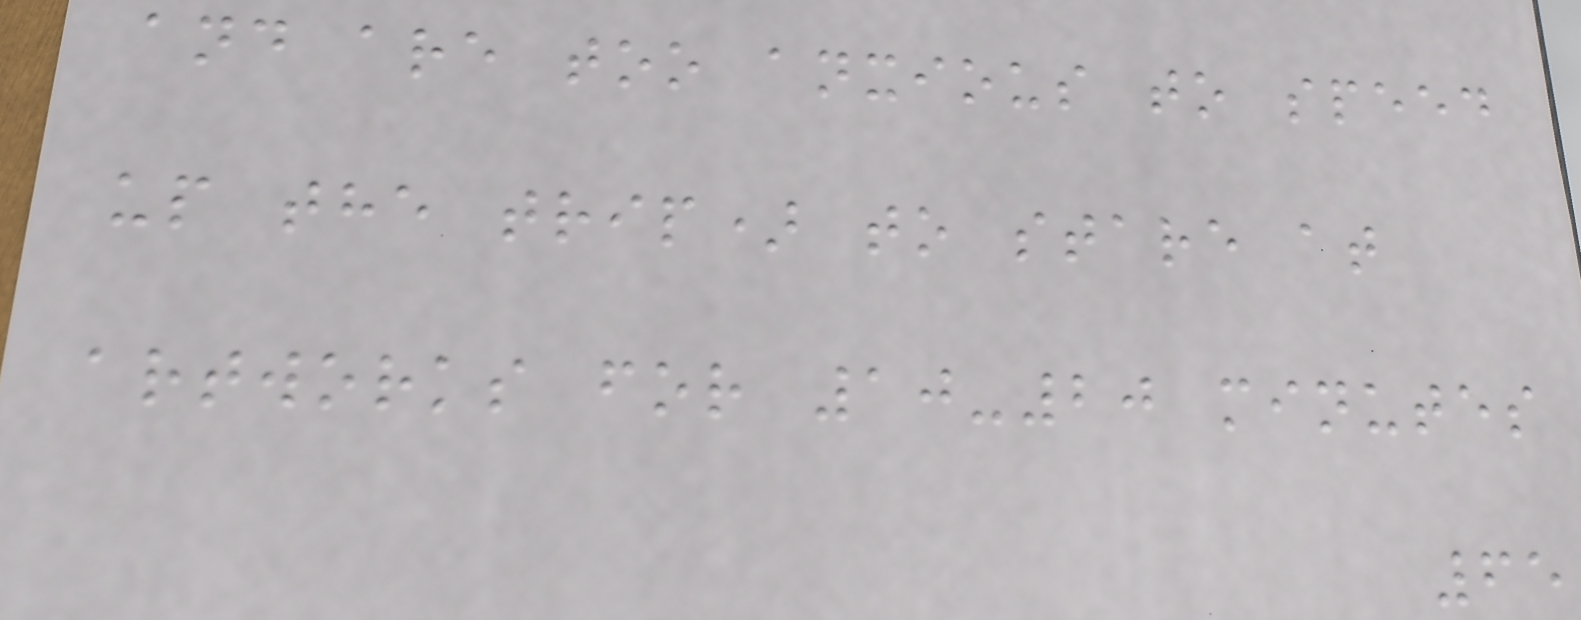and are too anxious to speed
up the trip) to stare at
artworks for 10-20 minutes
65
